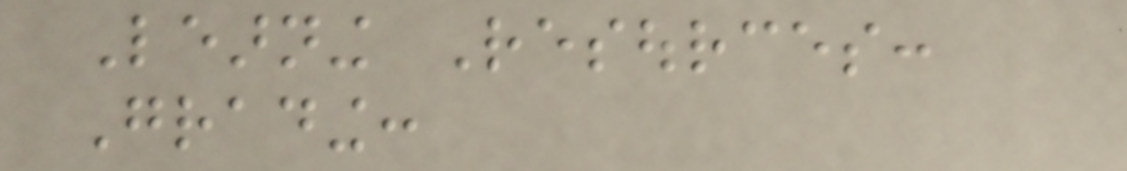Learning Resources:
Grading:
